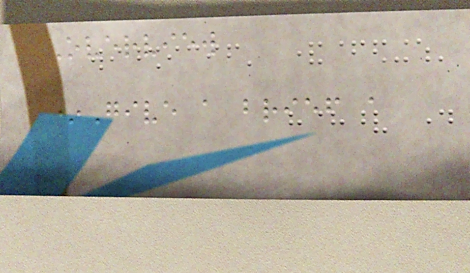Overview
*Give a brief a
